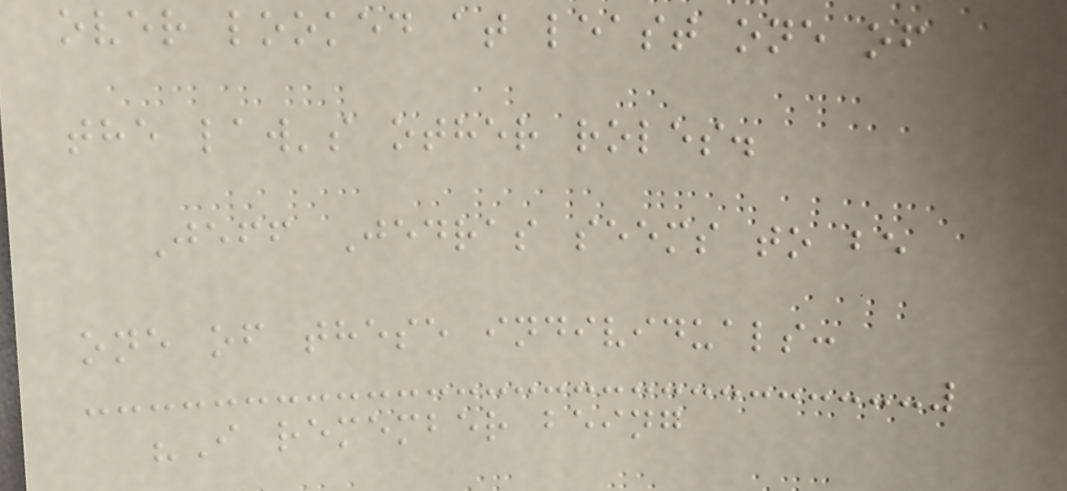over looked at least one of
the law's other roles.
Jeff Jedras seems to be
one of these individuals:
"I remember being
